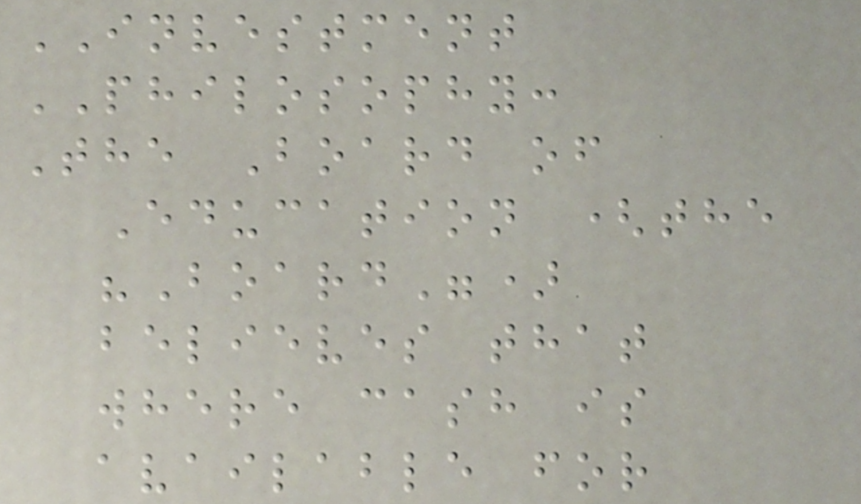INVESTMENT
PHILOSOPHY:
The Board of
Education (the
"Board")
believes that
where cash is
available for
